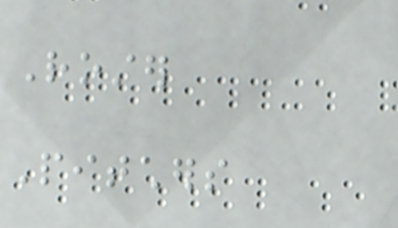Roster
Pitchers
